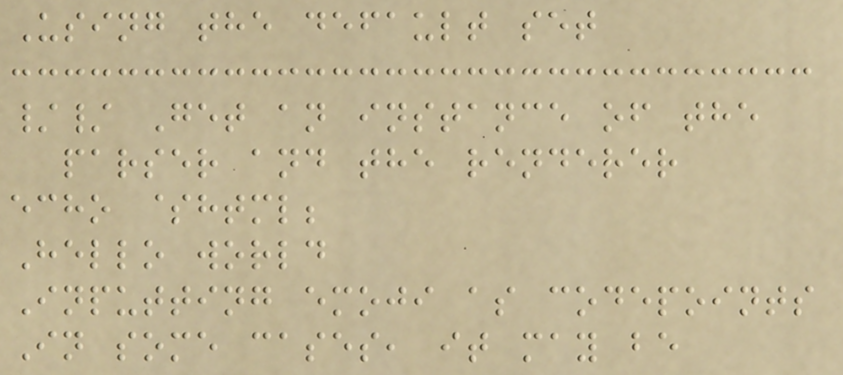Using the default set
// Get an instance of the
parser and the renderer
echo $html;
Hello world
Inputting emoji as codepoints
In some cases, it may be
